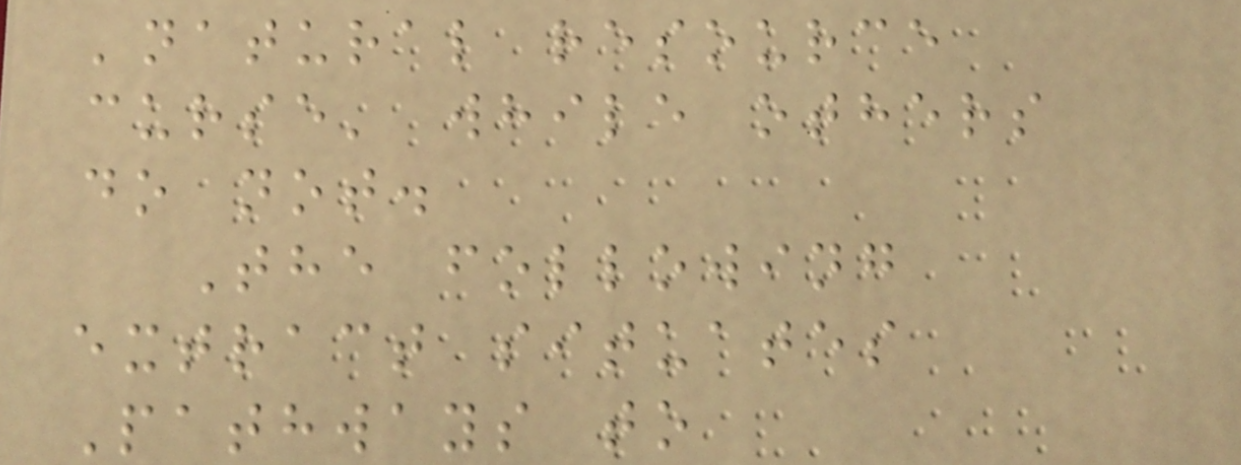'natural resource
curse' while others
do not.
The following
extract situates
Pathways to
